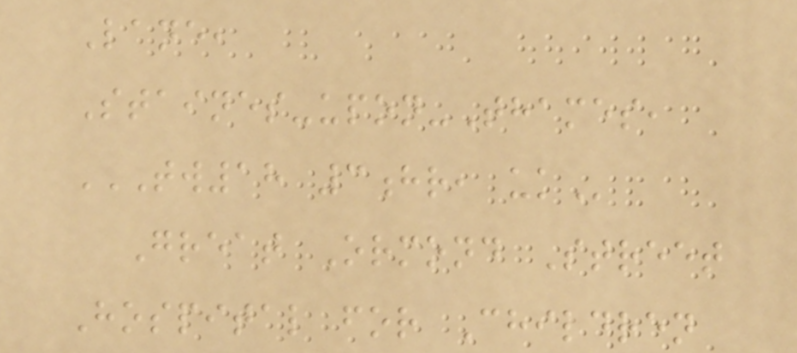Lane,
Staines-upon-Thames,
TW18 3HR, UK
Great Ormond Street
Hospital for Children
